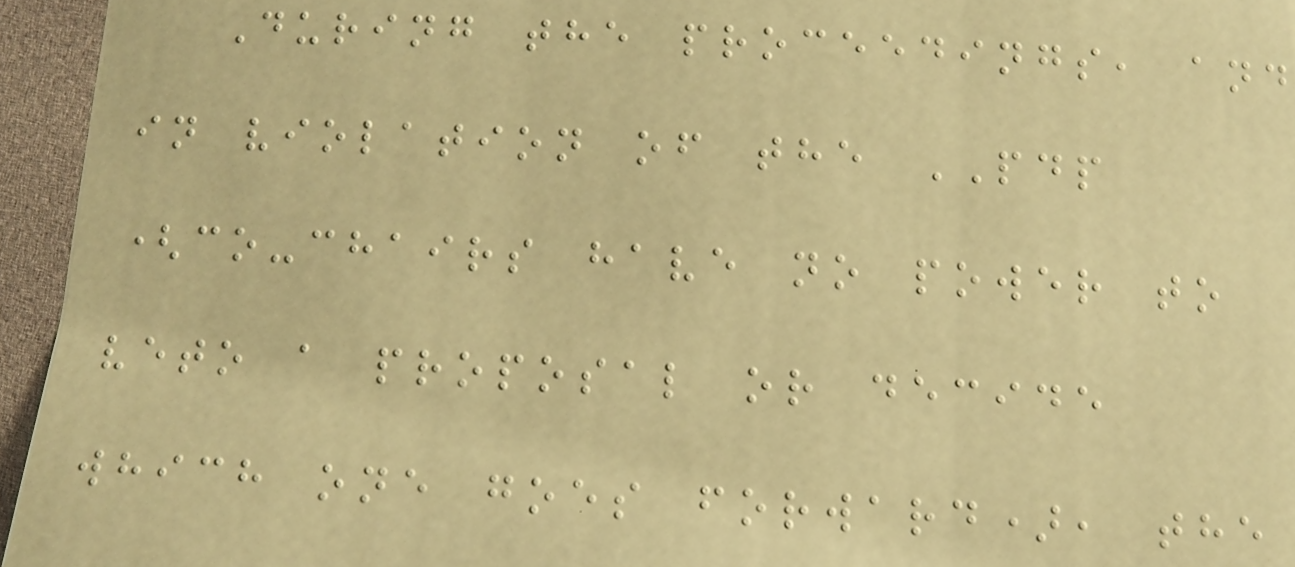During the proceedings, and
in violation of the PDP
(co-chairs have no power to
veto a proposal or decide
which one goes forward), the
